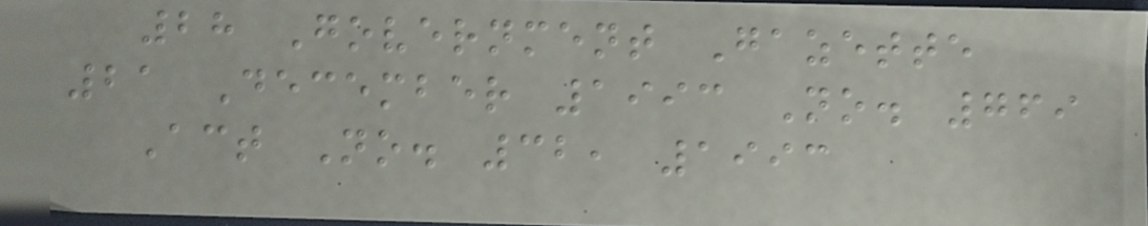28 Government Gazette
21 December 1993 No. 769
Act No. 32, 1993
